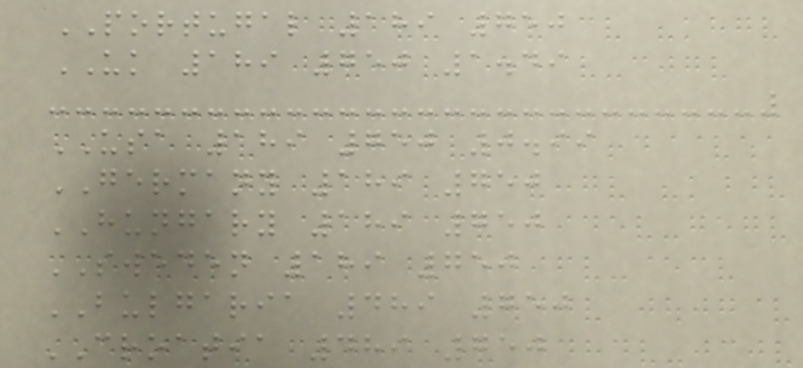PORTUGAL 189 750
UK 189 750 1.49
USA 189 750 0.99
GERMANY 189 750
HUNGARY 189 750
SWEDEN 189 750
BULGARIA 489 750
CROATIA 489 750
